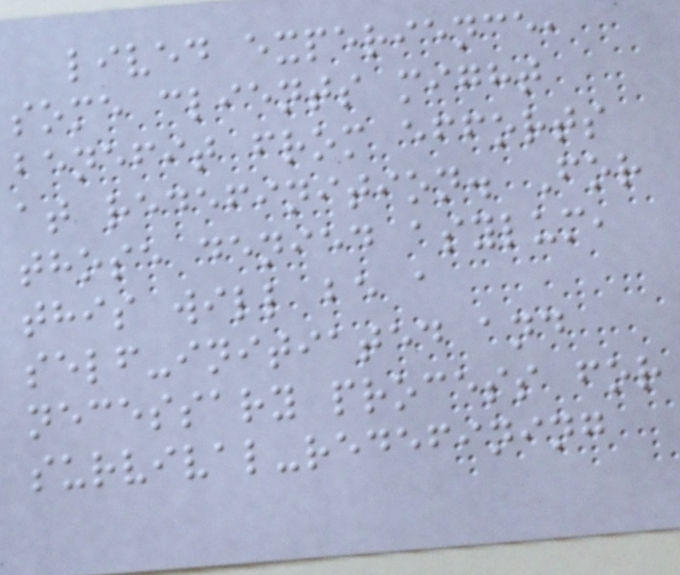lived experience,
some clients might
benefit from efforts
at redefinition. For
those denied asylum,
this will be a
self-initiated and
necessary process for
survival-redefining
